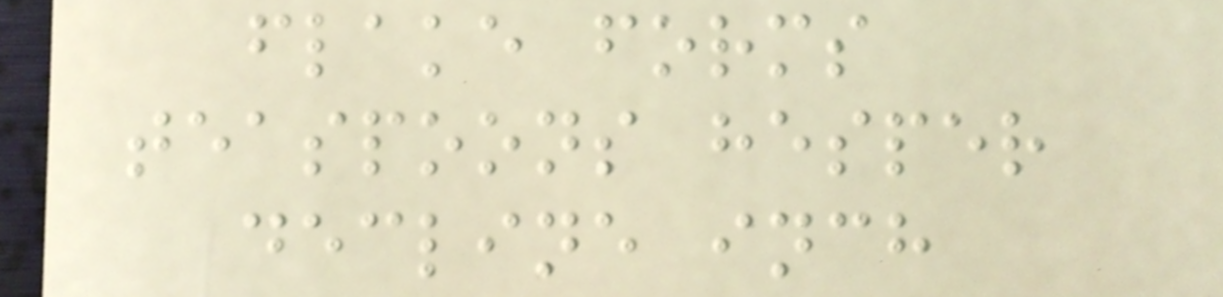flake forms
teaspoons hesper
decline inch
